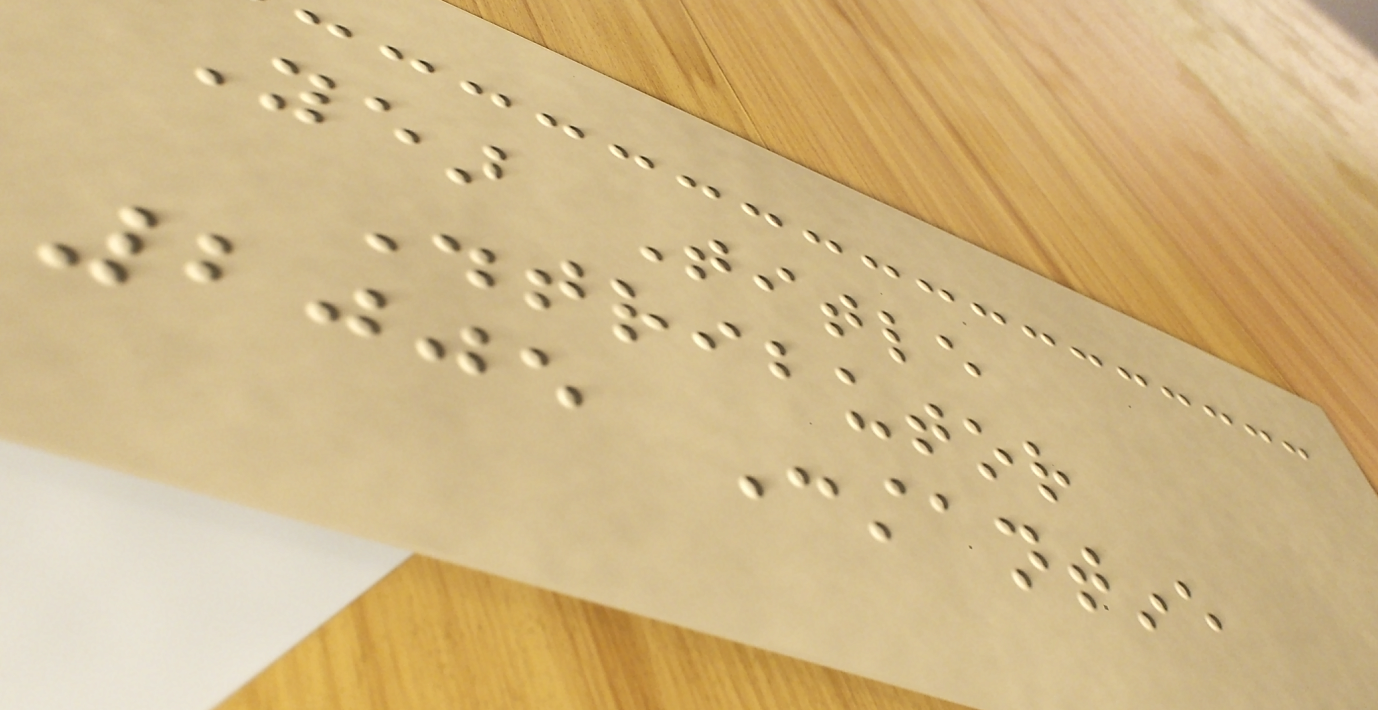Year Title
Distributor
2005 Constantine
